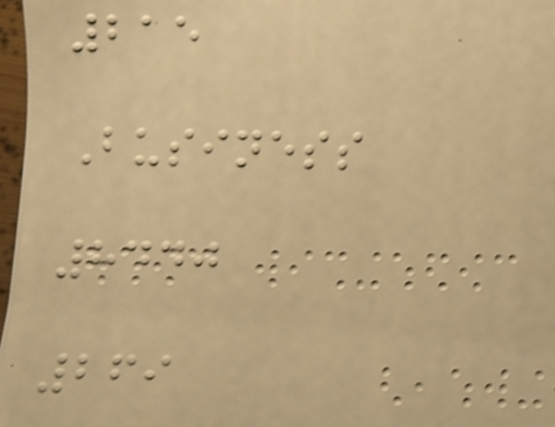215
Business
8440
269
